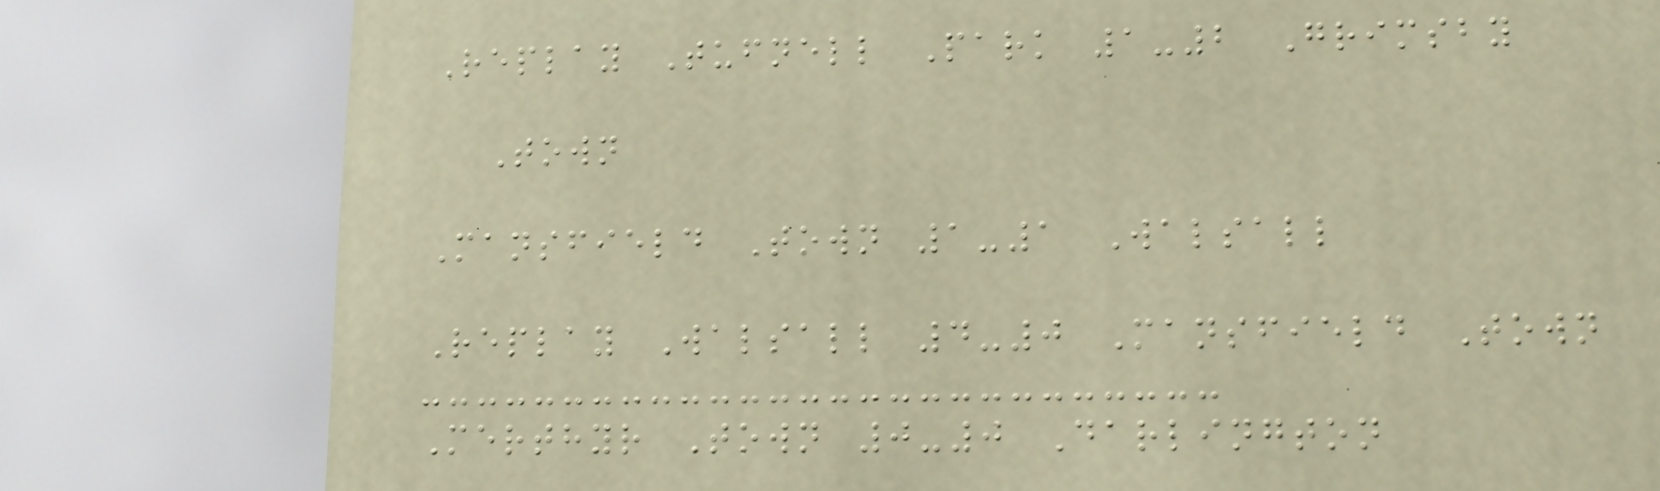Replay Tufnell Park 1-2 Grimsby
Town
Mansfield Town 1-1 Walsall
Replay Walsall 4-0 Mansfield Town
Merthyr Town 0-0 Darlington
